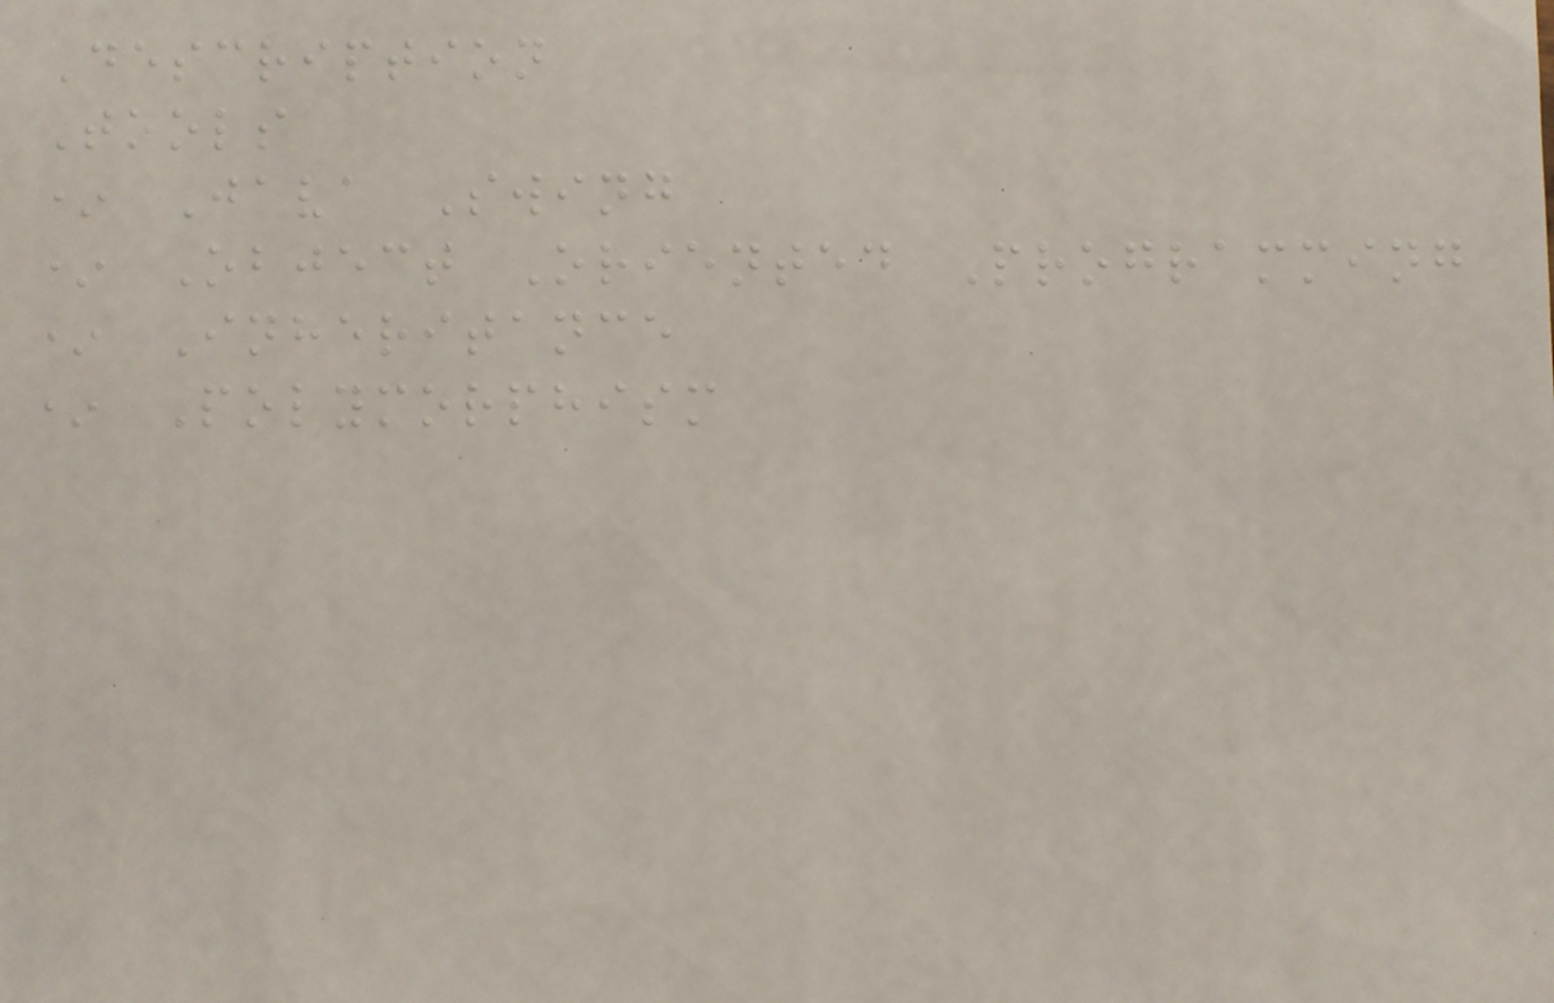Description
Tools
* Java Swing
* Object Oriented Programming
* Inheritance
* Polymorphism
